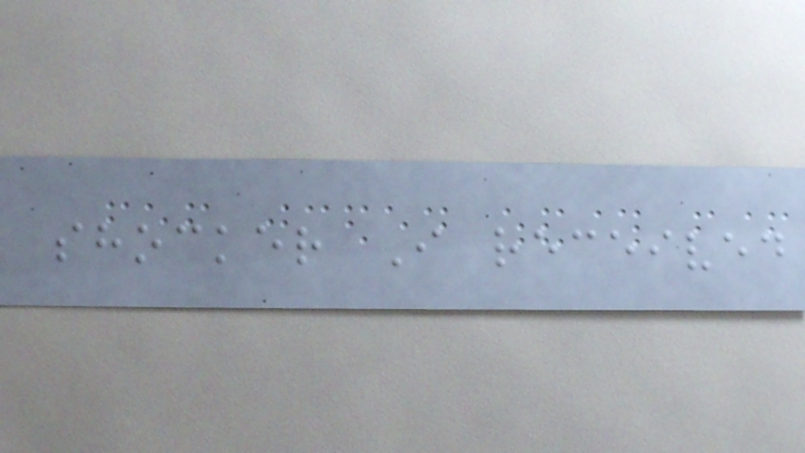shocker I received
